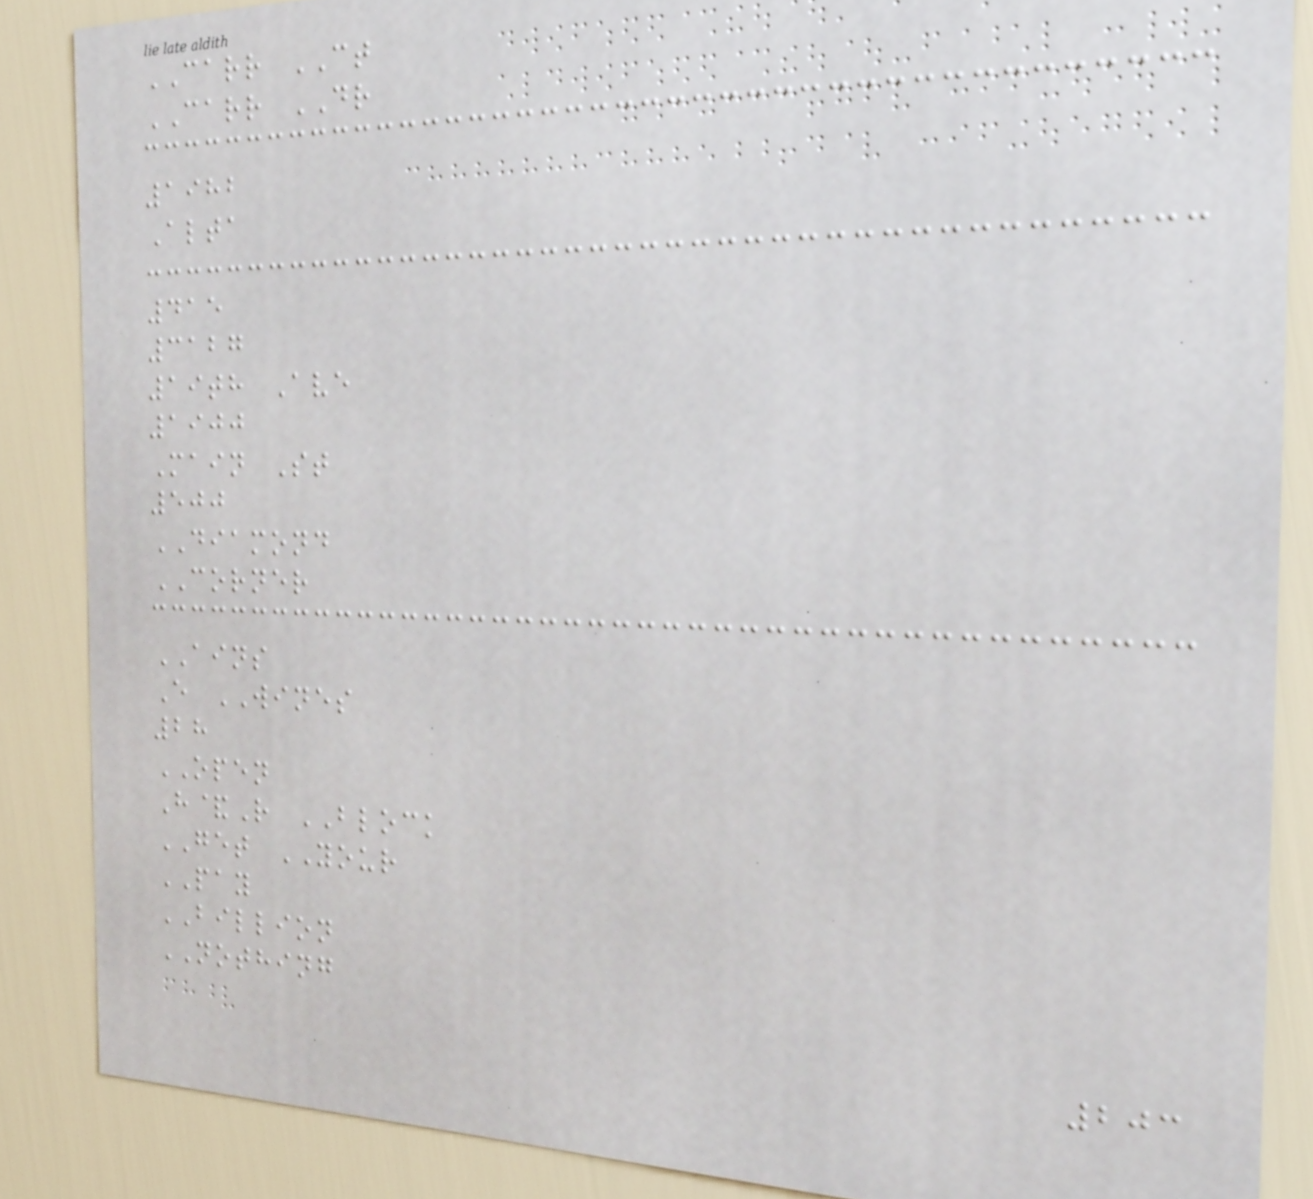CARR CT
CARR DR
1982
Alta
415
3127
19th Ave
1900
Main St
500
DIAMOND
CORNER
AINS
E WINES
28
OPEN
H&R BLOCK
GET YOUR
PAY
BILLION
NOTHING
203
